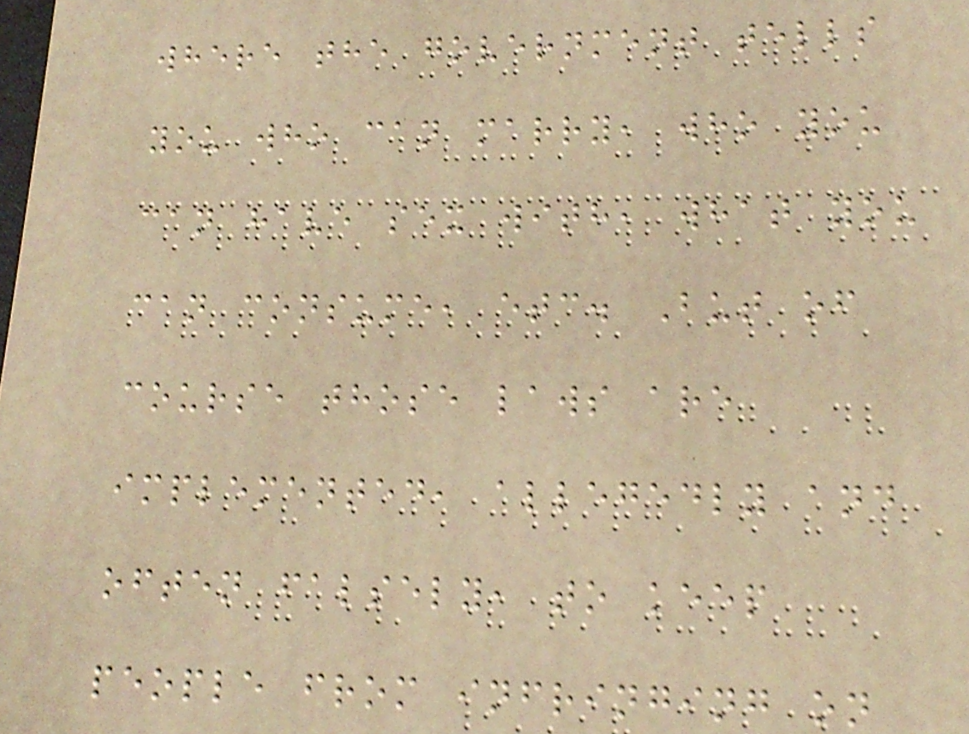where the government tells
you who can marry, who you
can have sex with, what you
can consume, etc. But of
course those laws are
implemented, allegedly and
often falsely, to keep
people from infringing on
